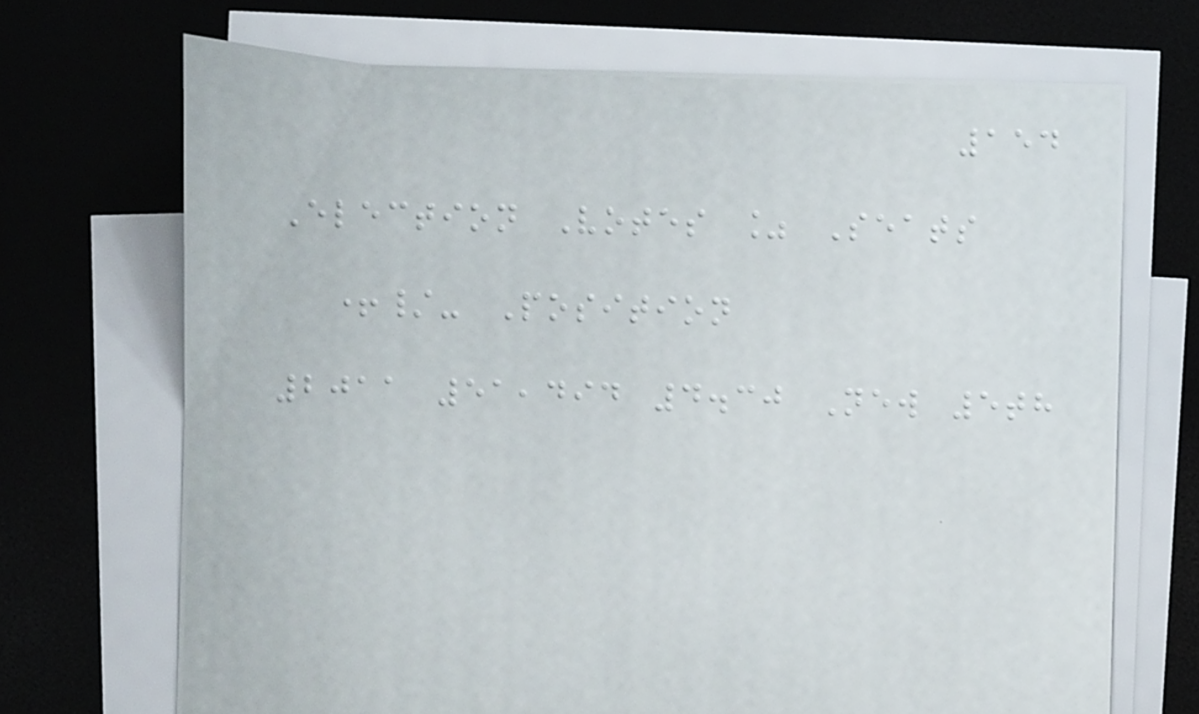154
Election Votes % Seats
+/- Position
2011 51,494 4.30 New 5th
